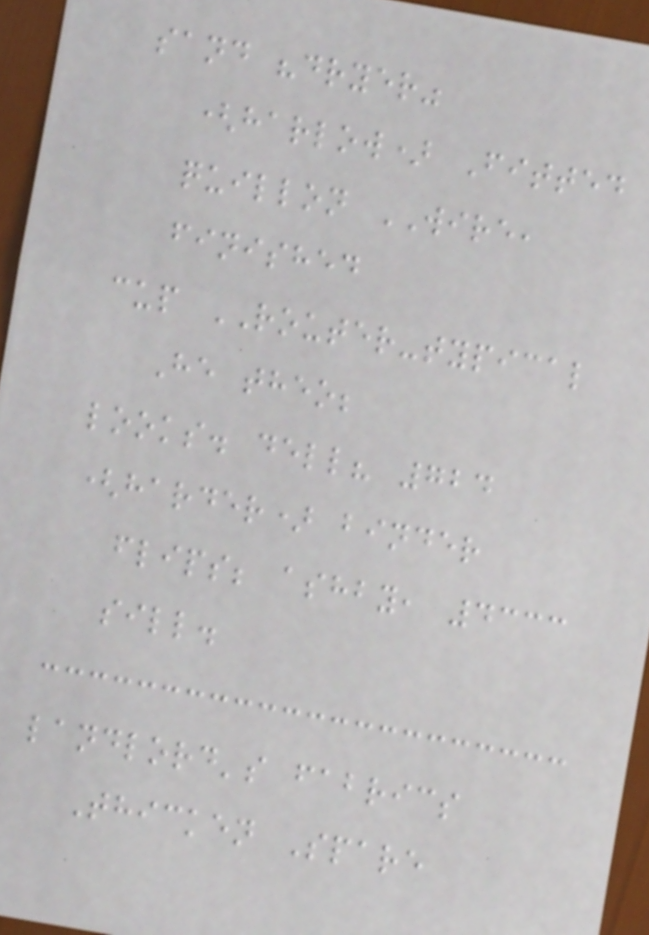sand "dryer"
(harlow) Fitted
quillon WIRE,
finished
cup ROUTER-typical
He theo;
looks. dell? 724
(harder) binder
flips; ashby, 4333
sill.
landlord's fabrics
Thicken Spare
